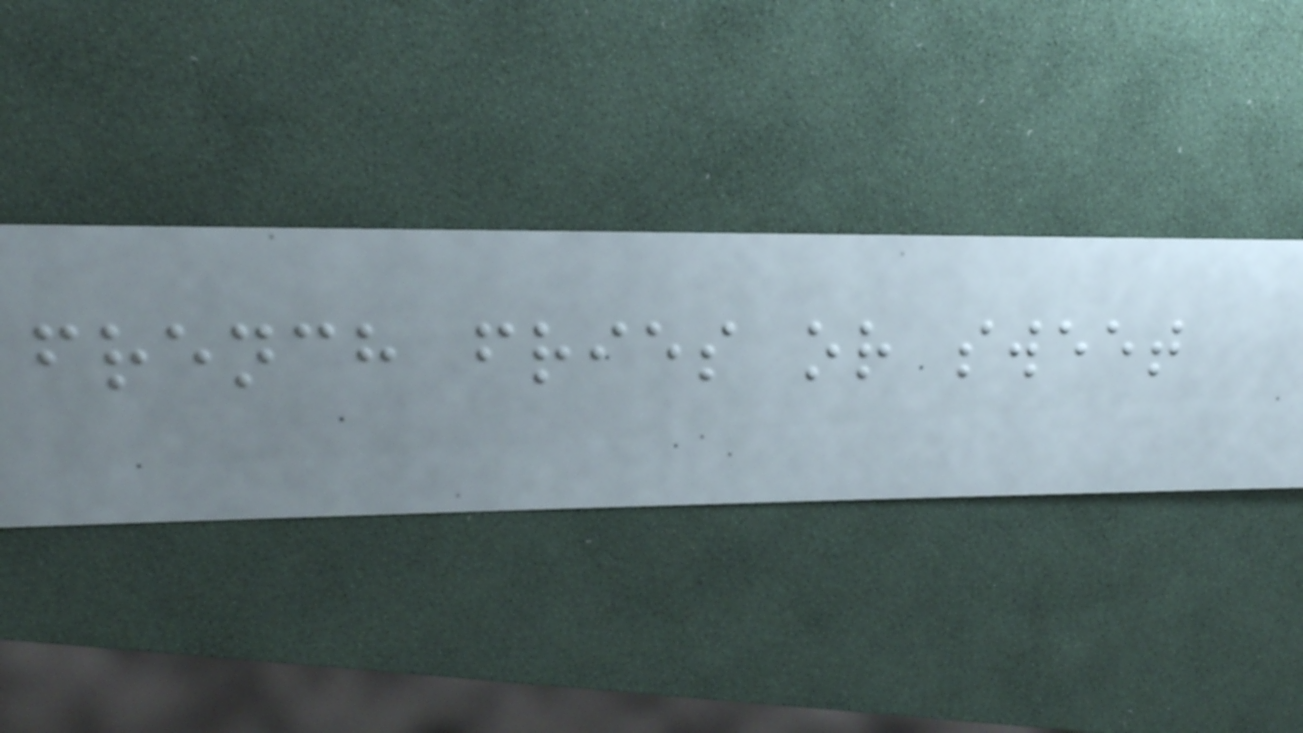french fries or sweet
